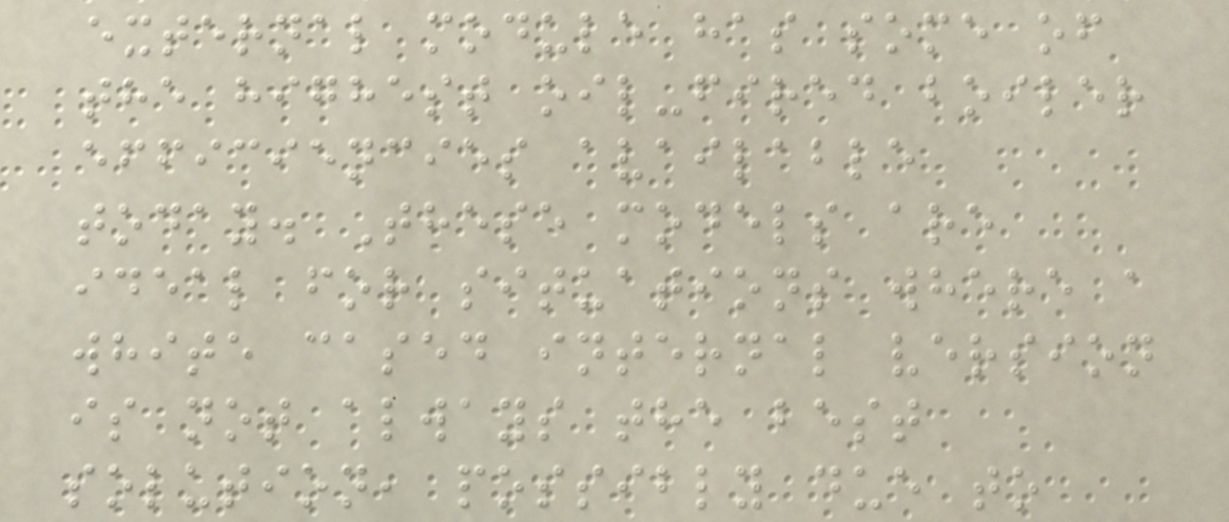external module has some of
the highest oil-fired boiler
efficiencies available
today. These models are
ideal for situations where a
white cased internal version
is not always the best
solution, possibly due to
